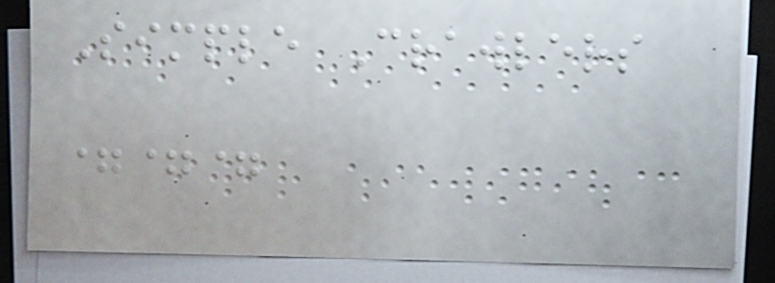Simple Crawlers
===
